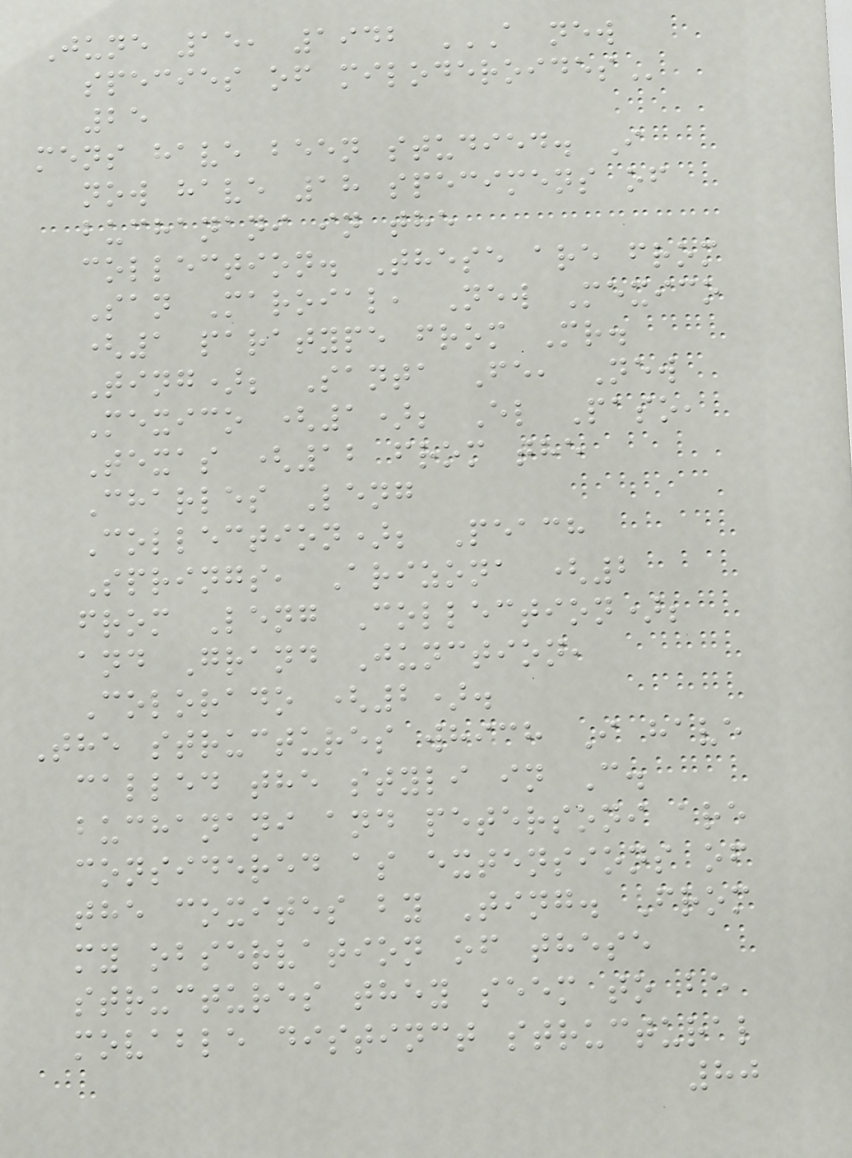June 15, 1942 A NEW
SPECIES OF MILODEROIDES
25
mens have been studied. I
now have 18 specimens of
buchanani in the
collection. These are from
San Maroial, New Mexico
(1 paratype from Mr.
Ting); Santa Fe, New
Mexico (1); El Paso,
Texas (12 from the
Charles Leng
Collection); Peach
Springs, Arizona (2
from Leng Collection);
and Grand Junction,
Colorado (2).
The structures which I have
called the styli in C.
buchanani and petersoni are
considered as extensions of
the coxites by Ting. From
my observation of these
structures they seem to be
movable distinct structural
80
